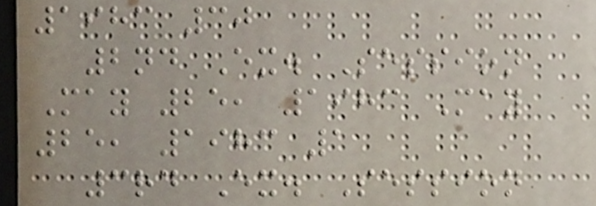1983 30
2nd Ex. Session
May 25, 1983 May
25, 1983 1
3rd Ex. Session
